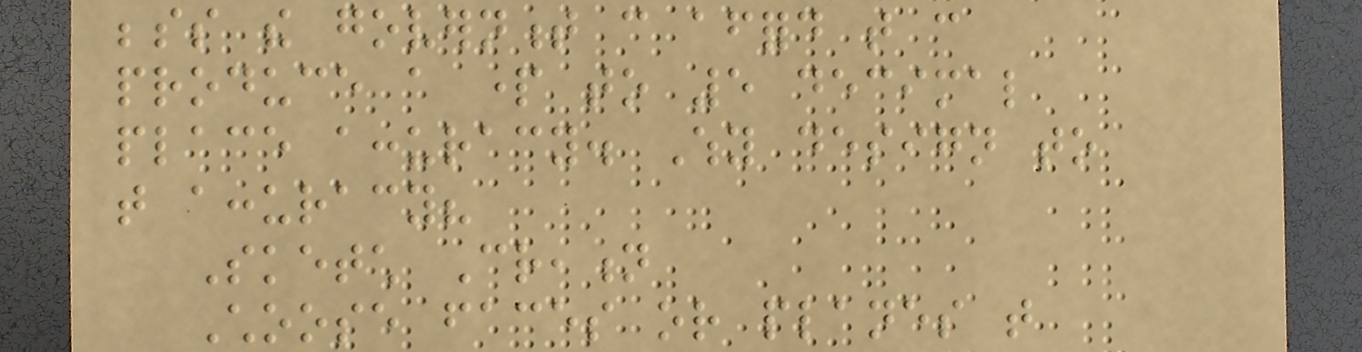besides the government can afford that can
produce a part to 5 decimal
place accuracy. Why design to
that accuracy?
Sketch Creation
Choose faces or planes that
